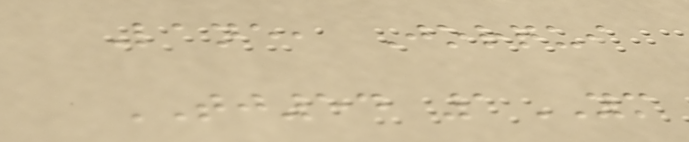Lane, Jorqui
TJ54 1YM
